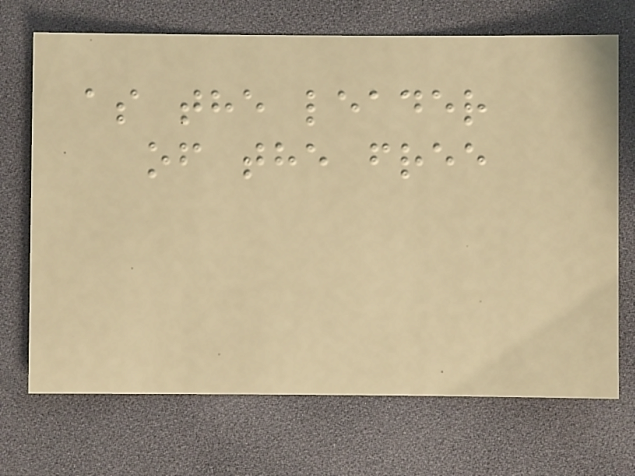as the leader
of the free
